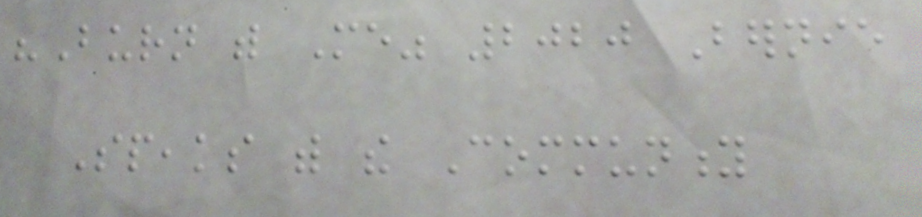"Burn with Me" 2020 Bernie
Speaks with the Community
